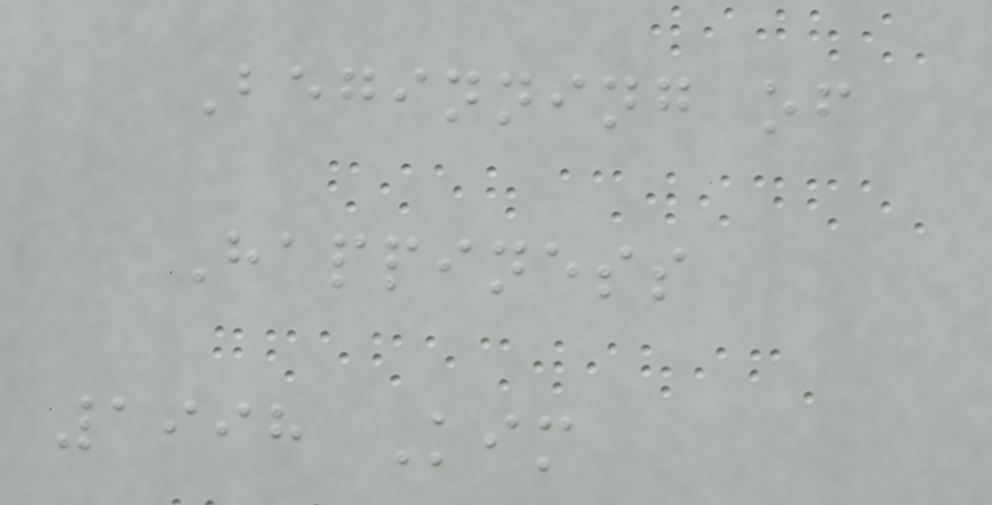Beginning of
Happiness
1998 Kim
